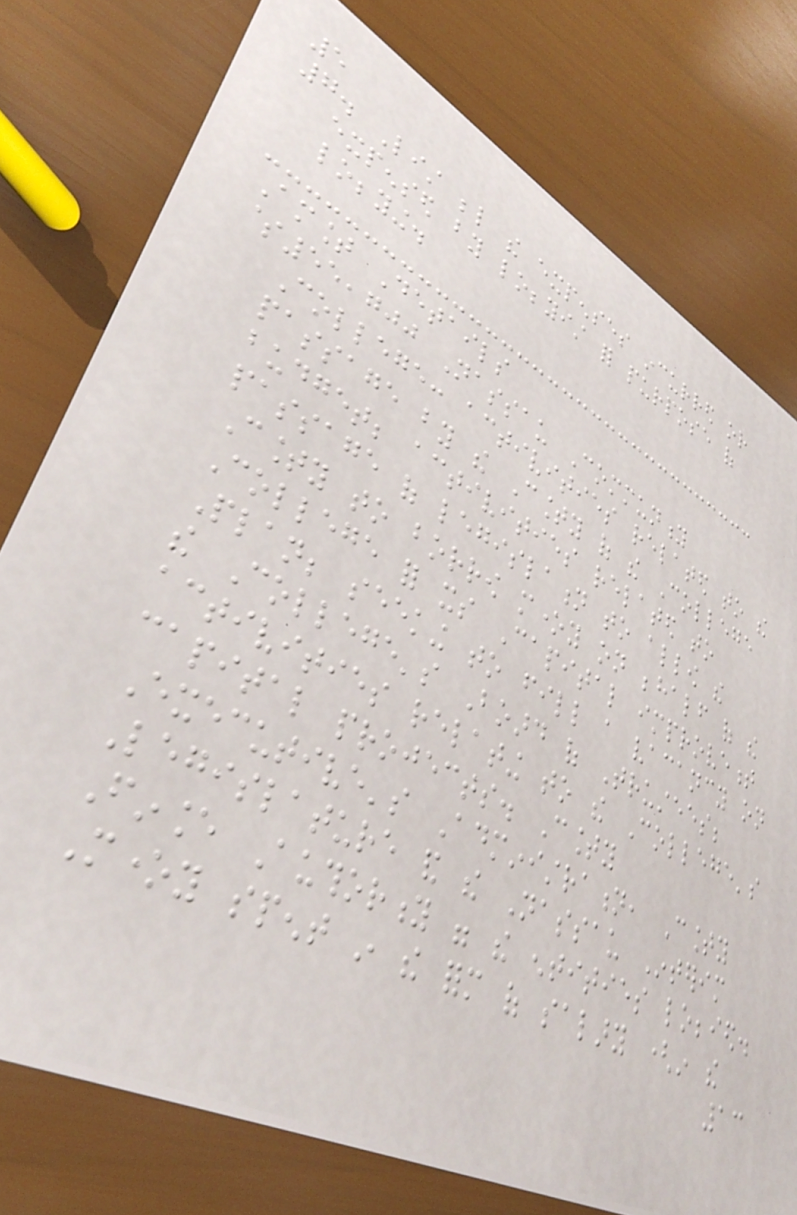5
7. List below the expenses incurred or
expensed by lobbyist for purpose of
lobbying.
Amount Details
$55,700 Nassau Community
College: activities related to the
passage by the County of the College
budget; activities related to
passage of legislation to allow the
County to borrow money on behalf of the
College for its Capital improvement
Plan; seeking to fill a vacancy on
the College's Board of Trustees;
activities relating to the College's
capital projects. County
Executive's Administration, County
Legislature and the Nassau Interim
Finance Authority were the entities lobbied.
Money spent in the form of salary (in the
13
